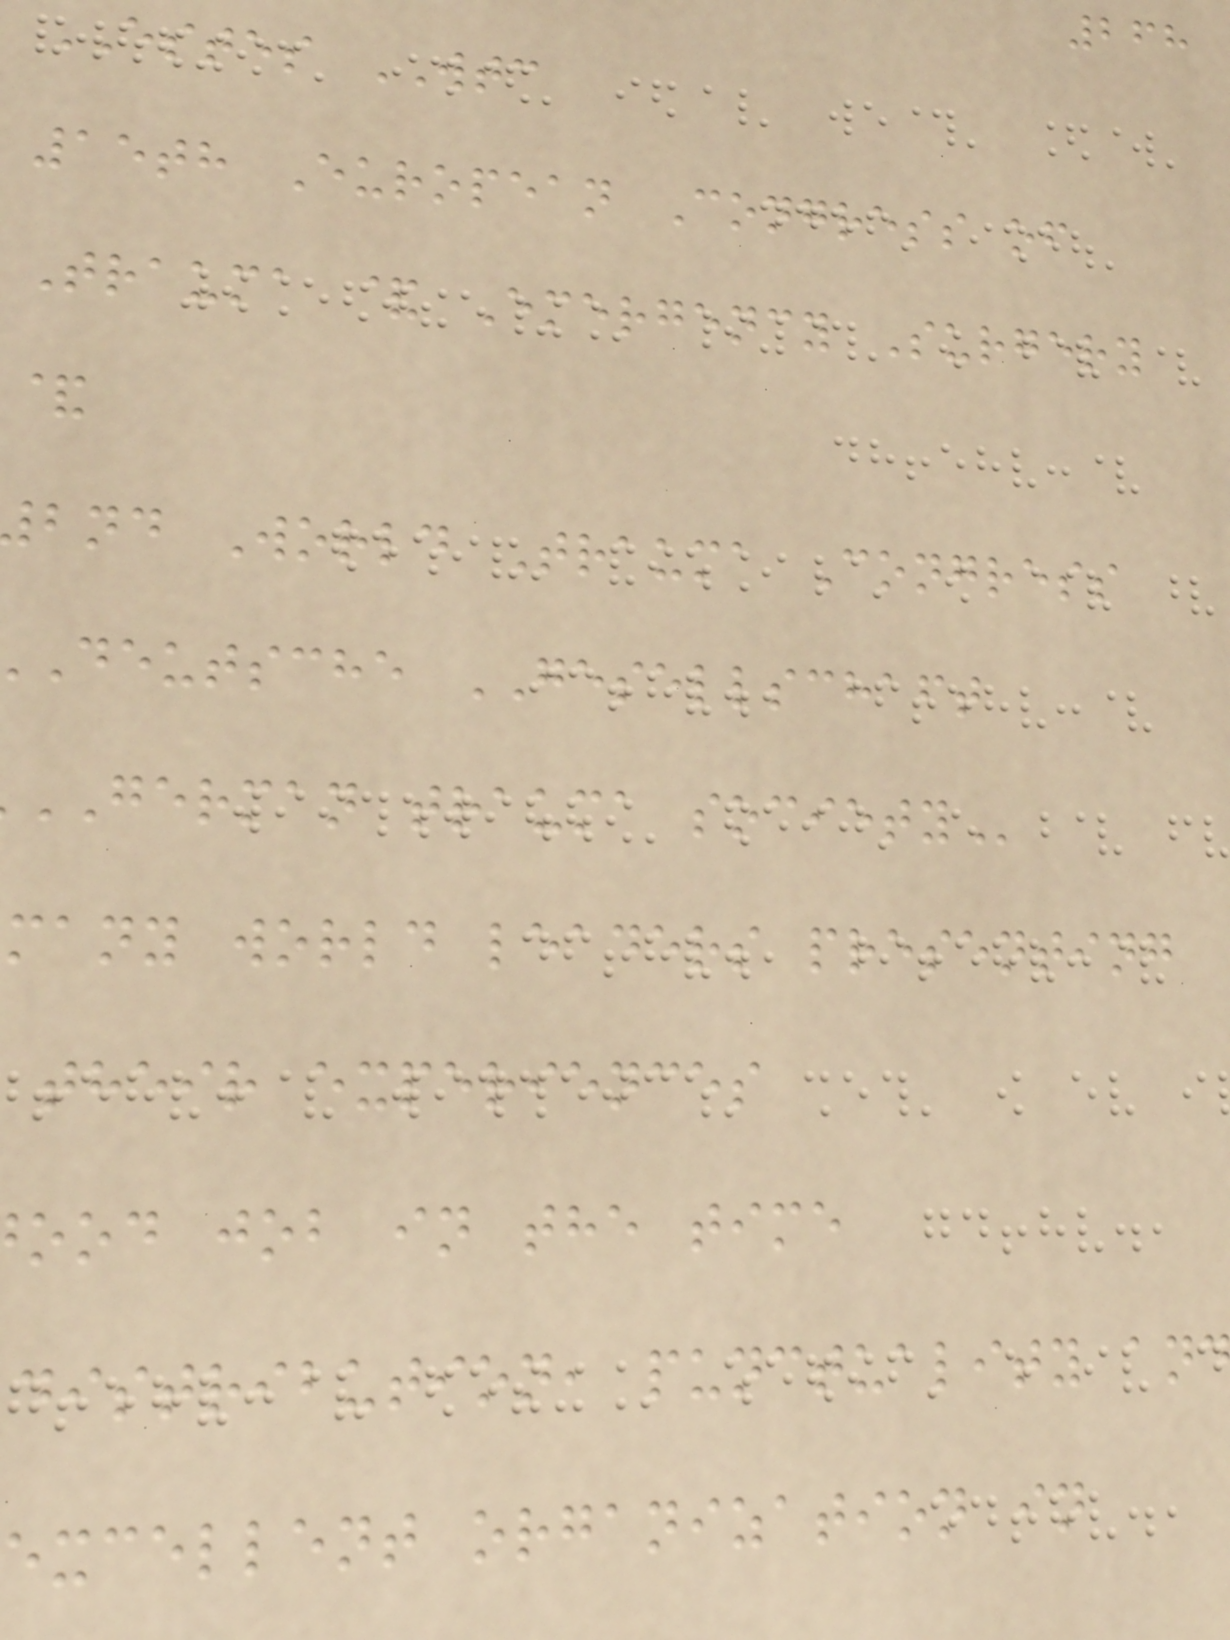268
ESTES WTC
15th European Congress of
Trauma & Emergency Surgery
&
bnd World Trauma Congress
deutsche GESELLSCHAFT
GERMAN trauma
many world leaders presenting
their experiences
ood job in the time
distribution, punctuality an
excellent organization in
